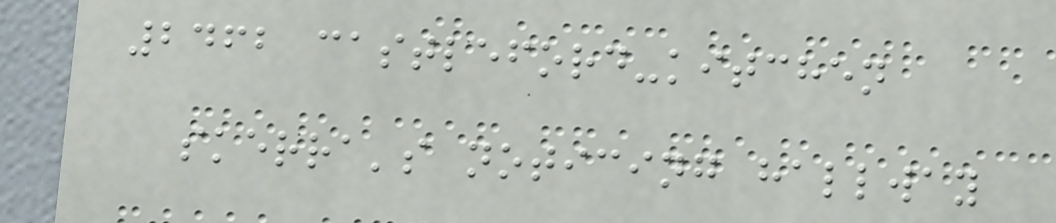2462 castleford-kitchen
skerra's noticing hallway
